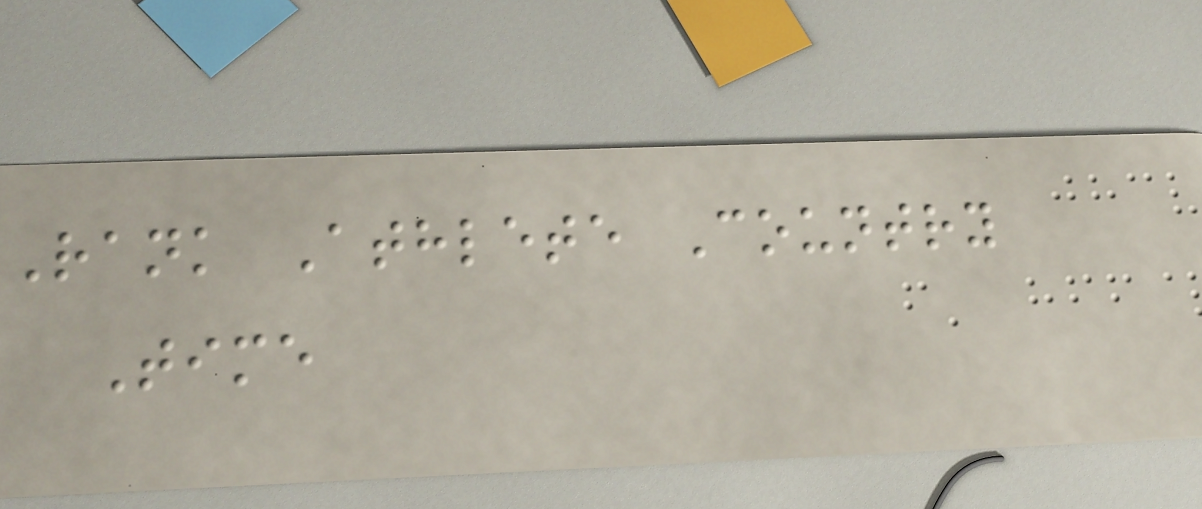Rank Athlete Country
Time
